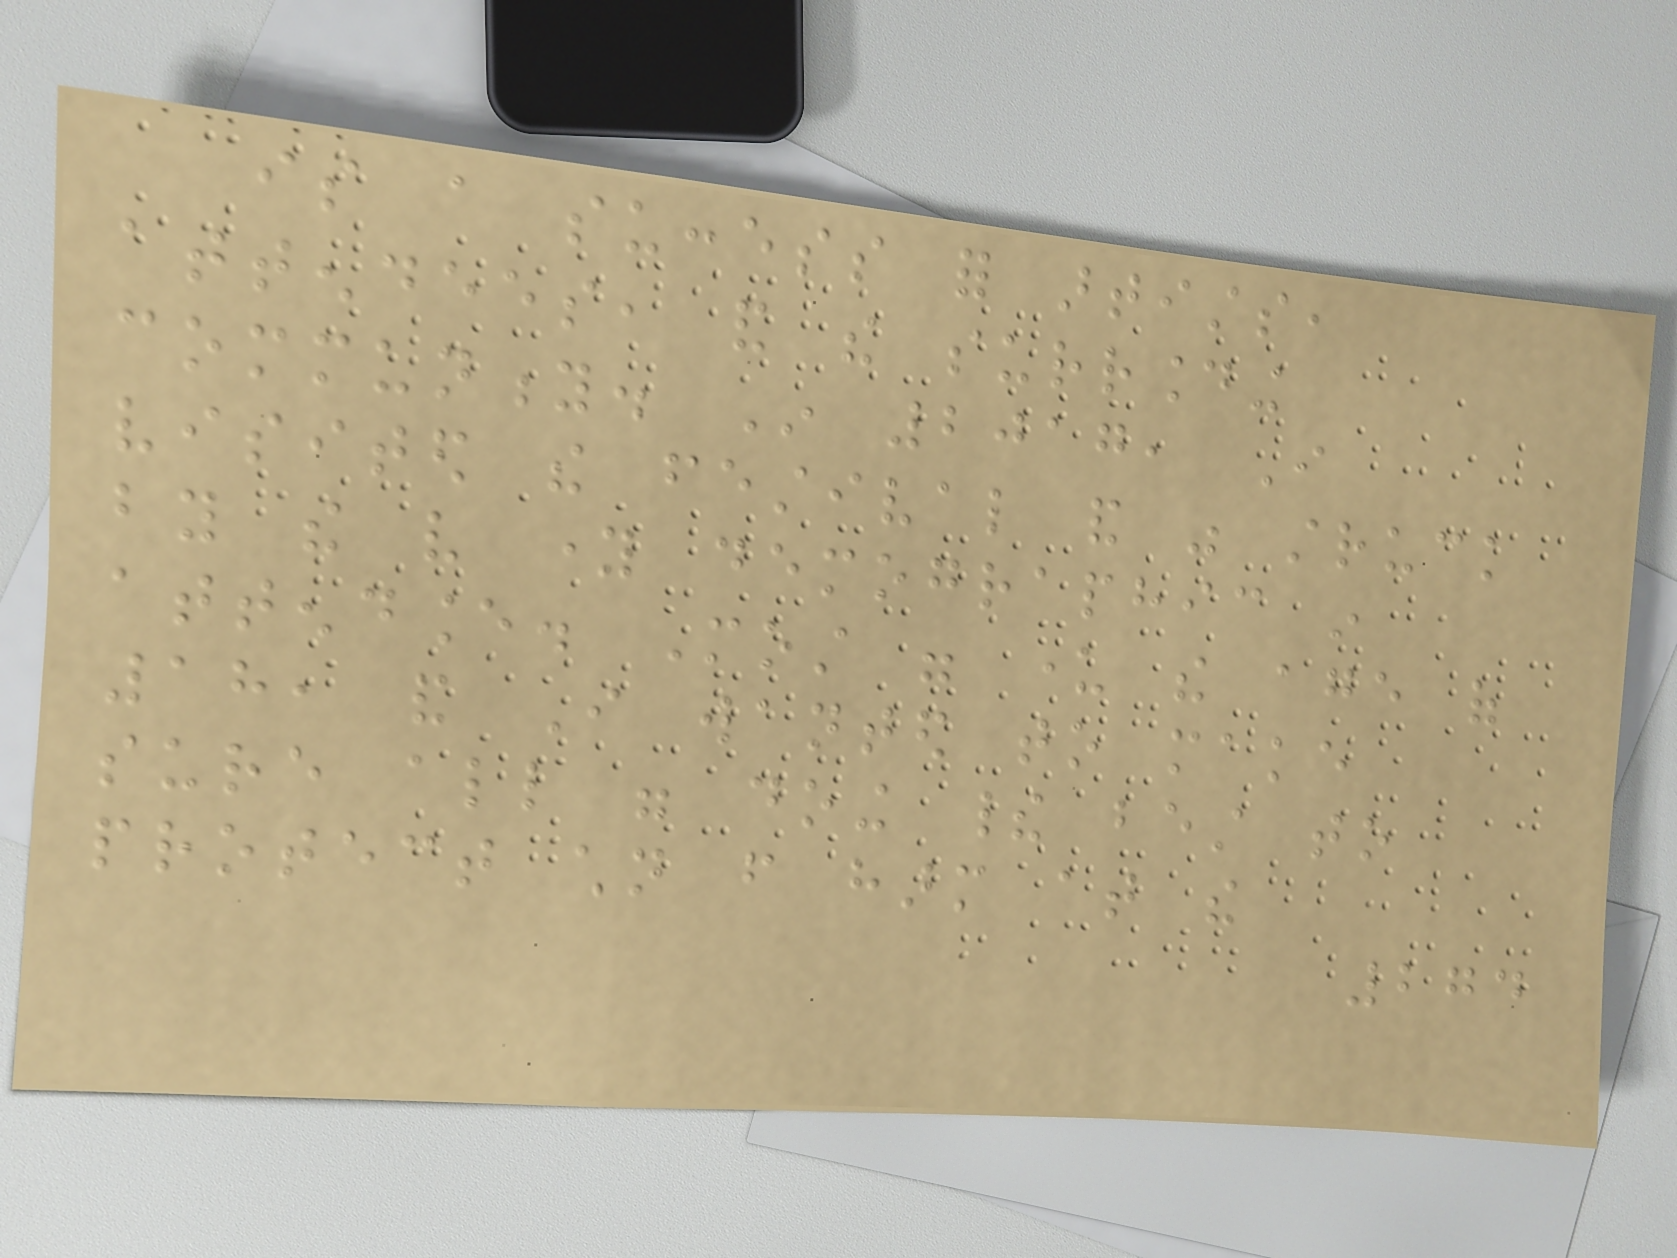is a success for artists,
attendees, and the surrounding
community. In 2017, I
visited the festival and was struck
by the very young demographic in
attendance. Most were under the age of
18, and I wanted to make
sure all were doing their best to
protect children from harm at the
274
